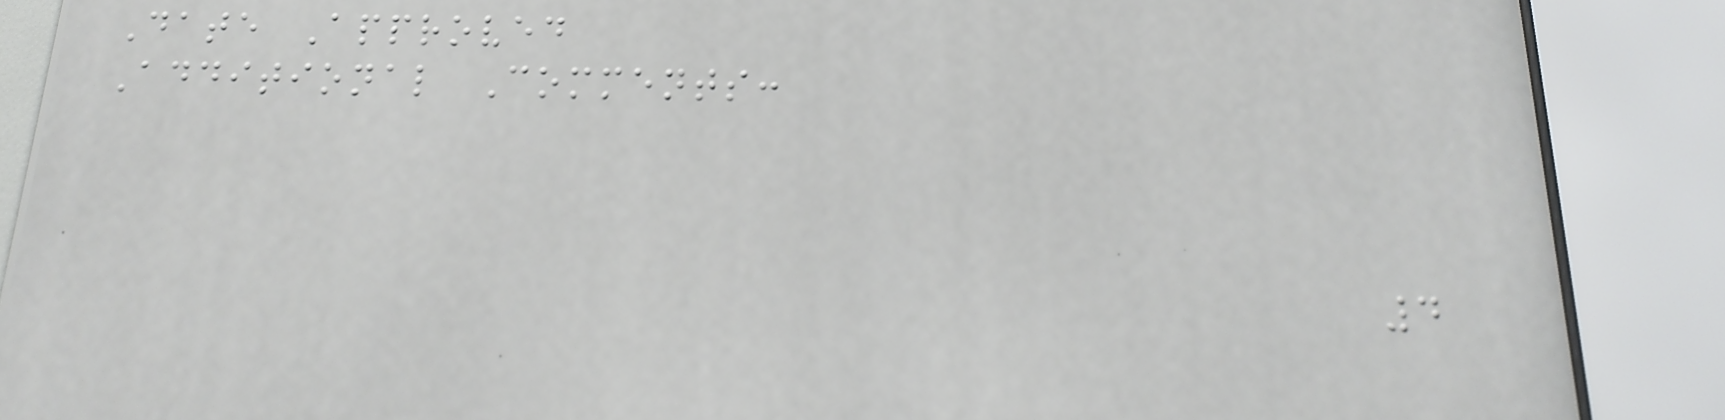Date Approved
Additional Comments:
4
